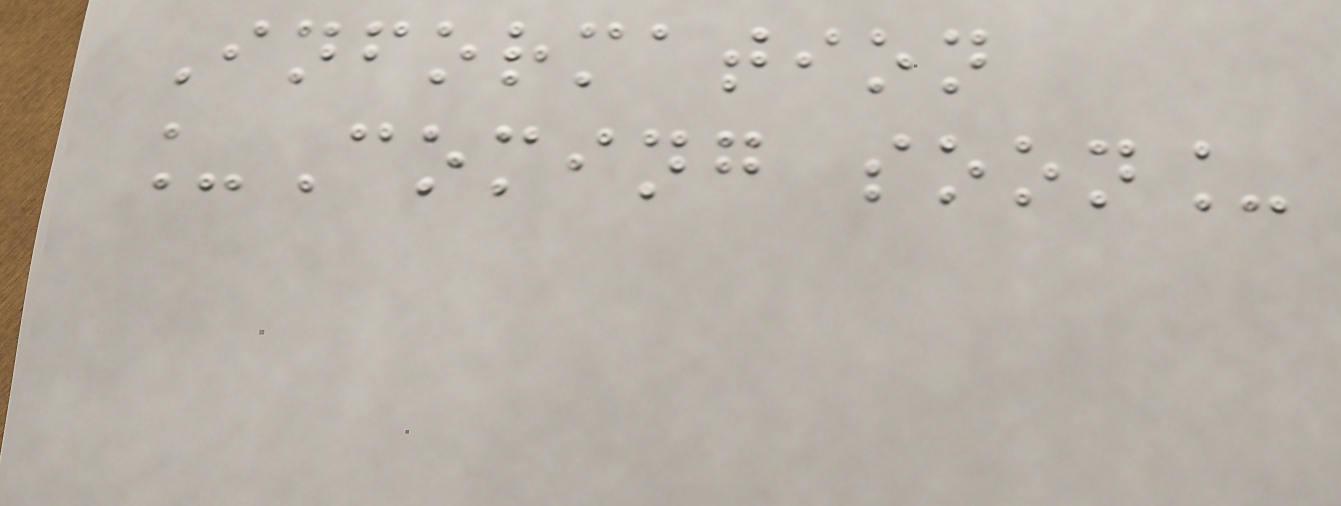Information
_Coming soon_
